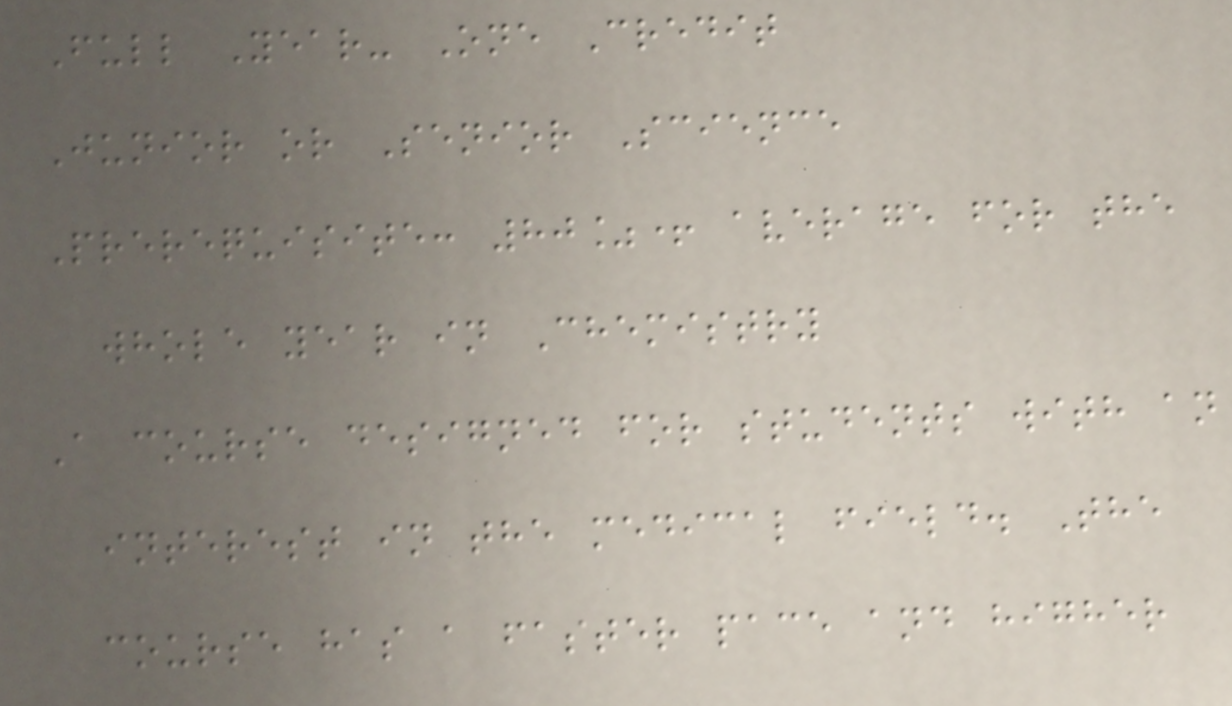Full Year- One Credit
Junior or Senior Science
Prerequisite: 80%+ average for the
whole year in Chemistry
A course designed for students with an
interest in the medical field. The
course has a faster pace and higher
